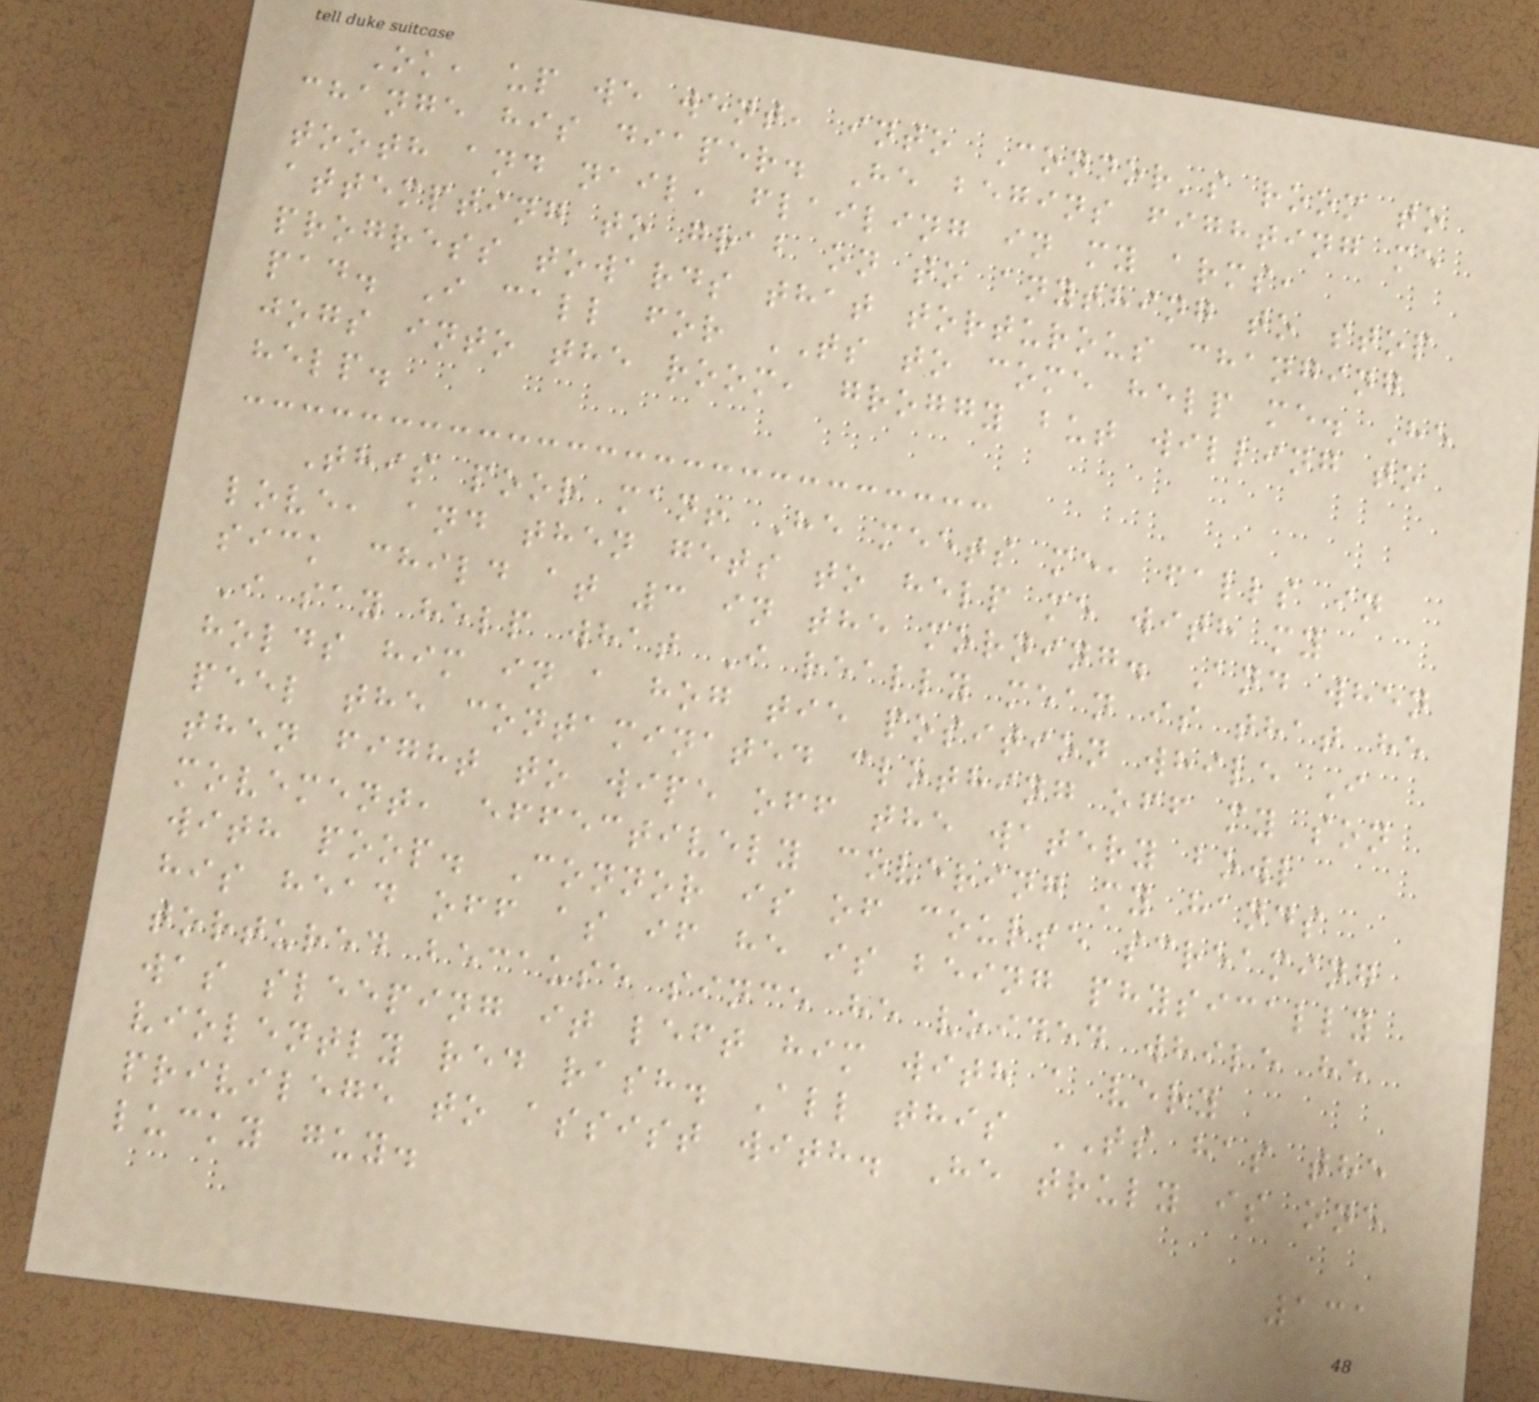Ok, up we went, into Connor's room to
change his diaper. He begins fighting me
tooth and nail, flailing in my arms,
attempting to grab on to anything to stop
progress towards that torturous changing
pad. I call for TS to come help me. He
jogs into the room, groggy but willing to
help.
This poor man! He meets me, falls in
love, and then gets to help me with my
sick child at 3 in the morning. And when
I say help what I really mean is that he
holds him in a hog tie position while I
peel the contaminated clothing off my son
then fight to wipe off the watery bowl
movement, effectively covering my hands
with poop. Connor is of course screaming
his head off as if he is being physically
tortured because since he voided while he
was sleeping it left him with a very
violently red rash. All this TS has the
privilege to assist with. He truly is one
lucky guy.
131
